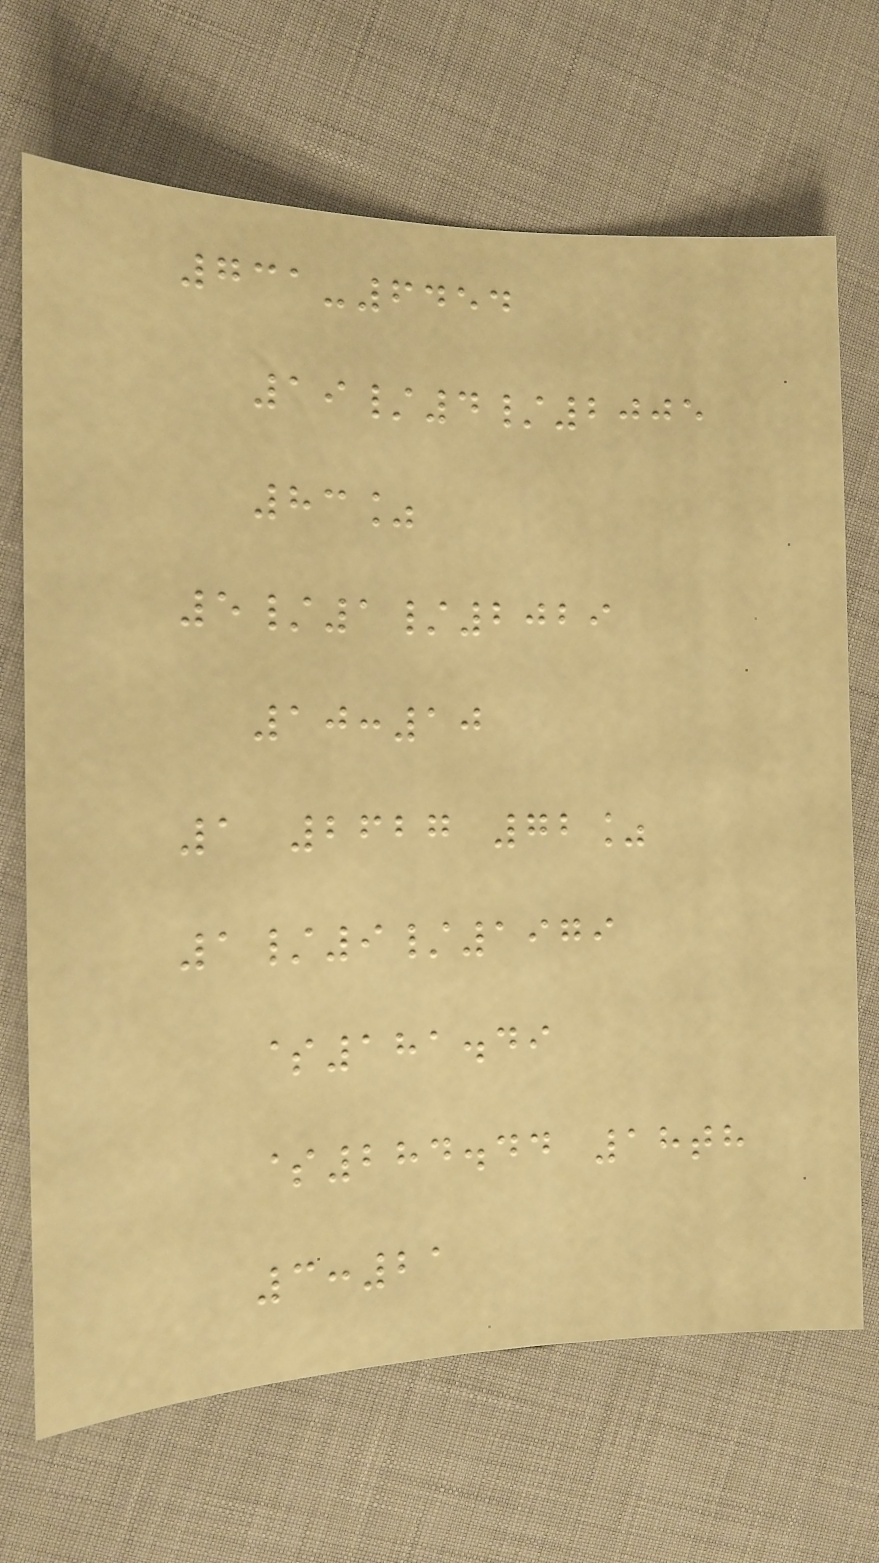731-6454
19/4/2005
83%
5/1/2029
10:10
1 2627 72%
1/9/1979
$181.49
$284.44 18th
3:21
